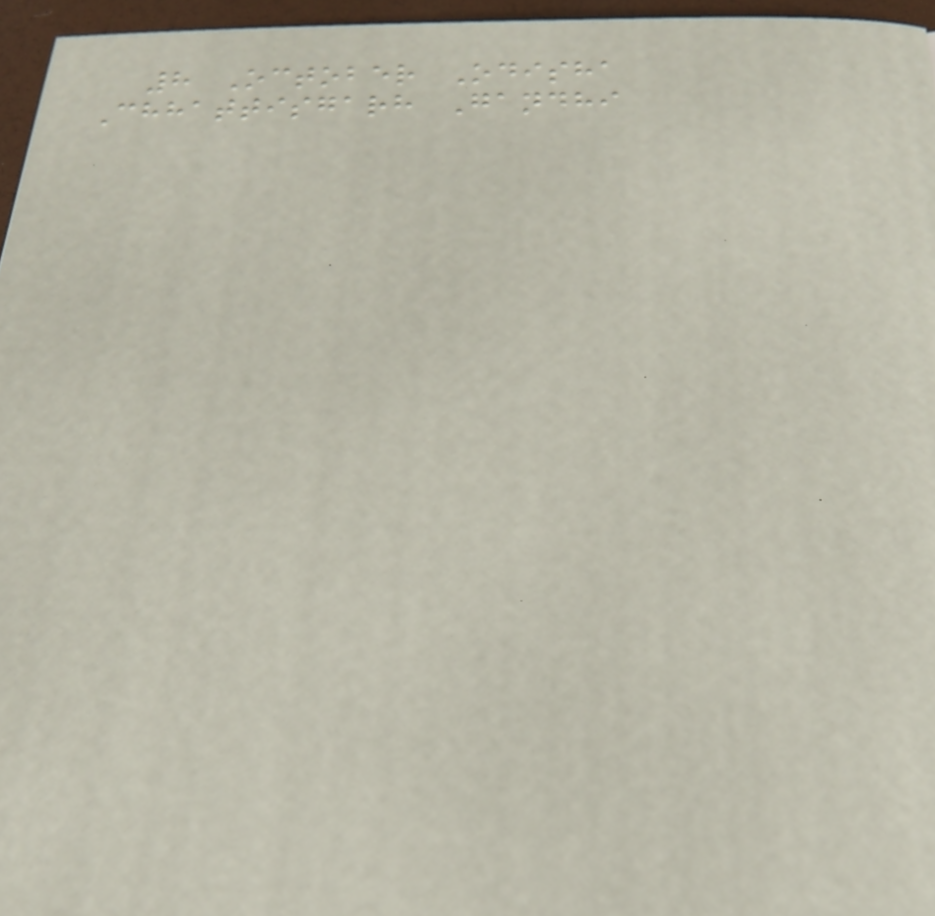8 October Odisha
Chhattisgarh Gandhi
